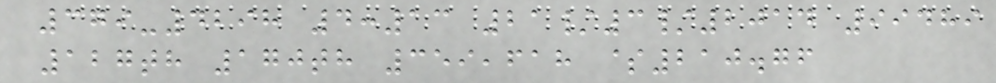379-4298 4:13 21/3/2014 99489
127th 170th 359,618 $210.76
